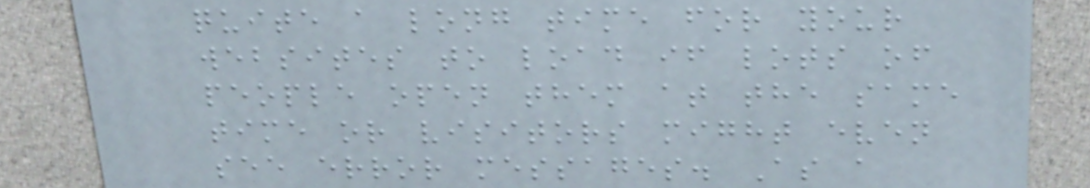quite a long time for your
websites to load if lots of
people open them at the same
time or visitors might even
see error messages. As a
